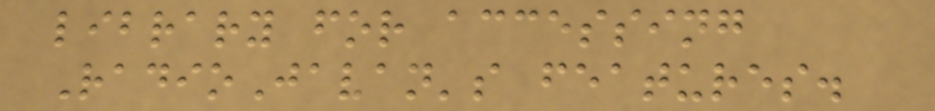library for accessing
RadioJavan's features.
